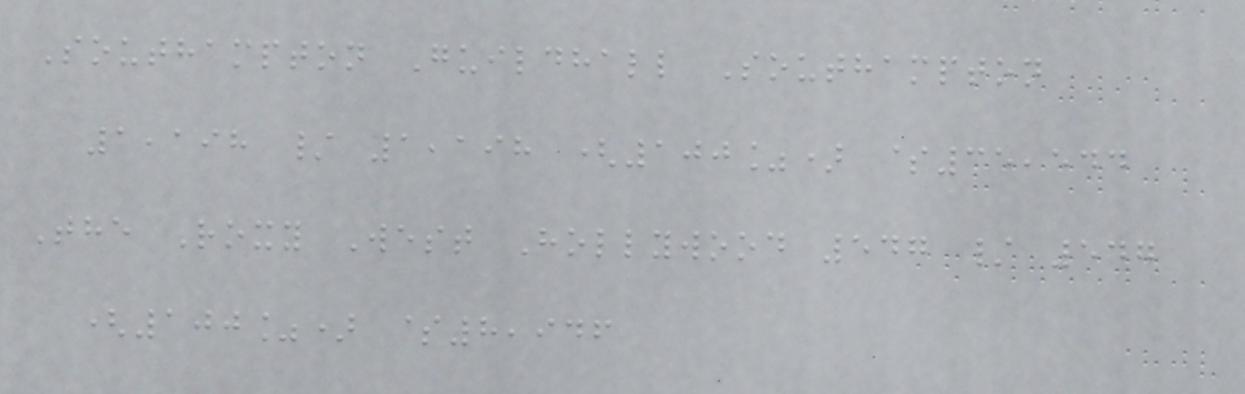Southampton Guildhall Southampton
1,198 / 1,198 (100%) $35,544
The Roxy West Hollywood 547 / 547
(100%) $8,946
